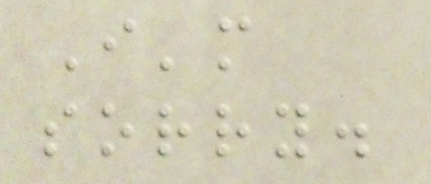I'm
sorry.
